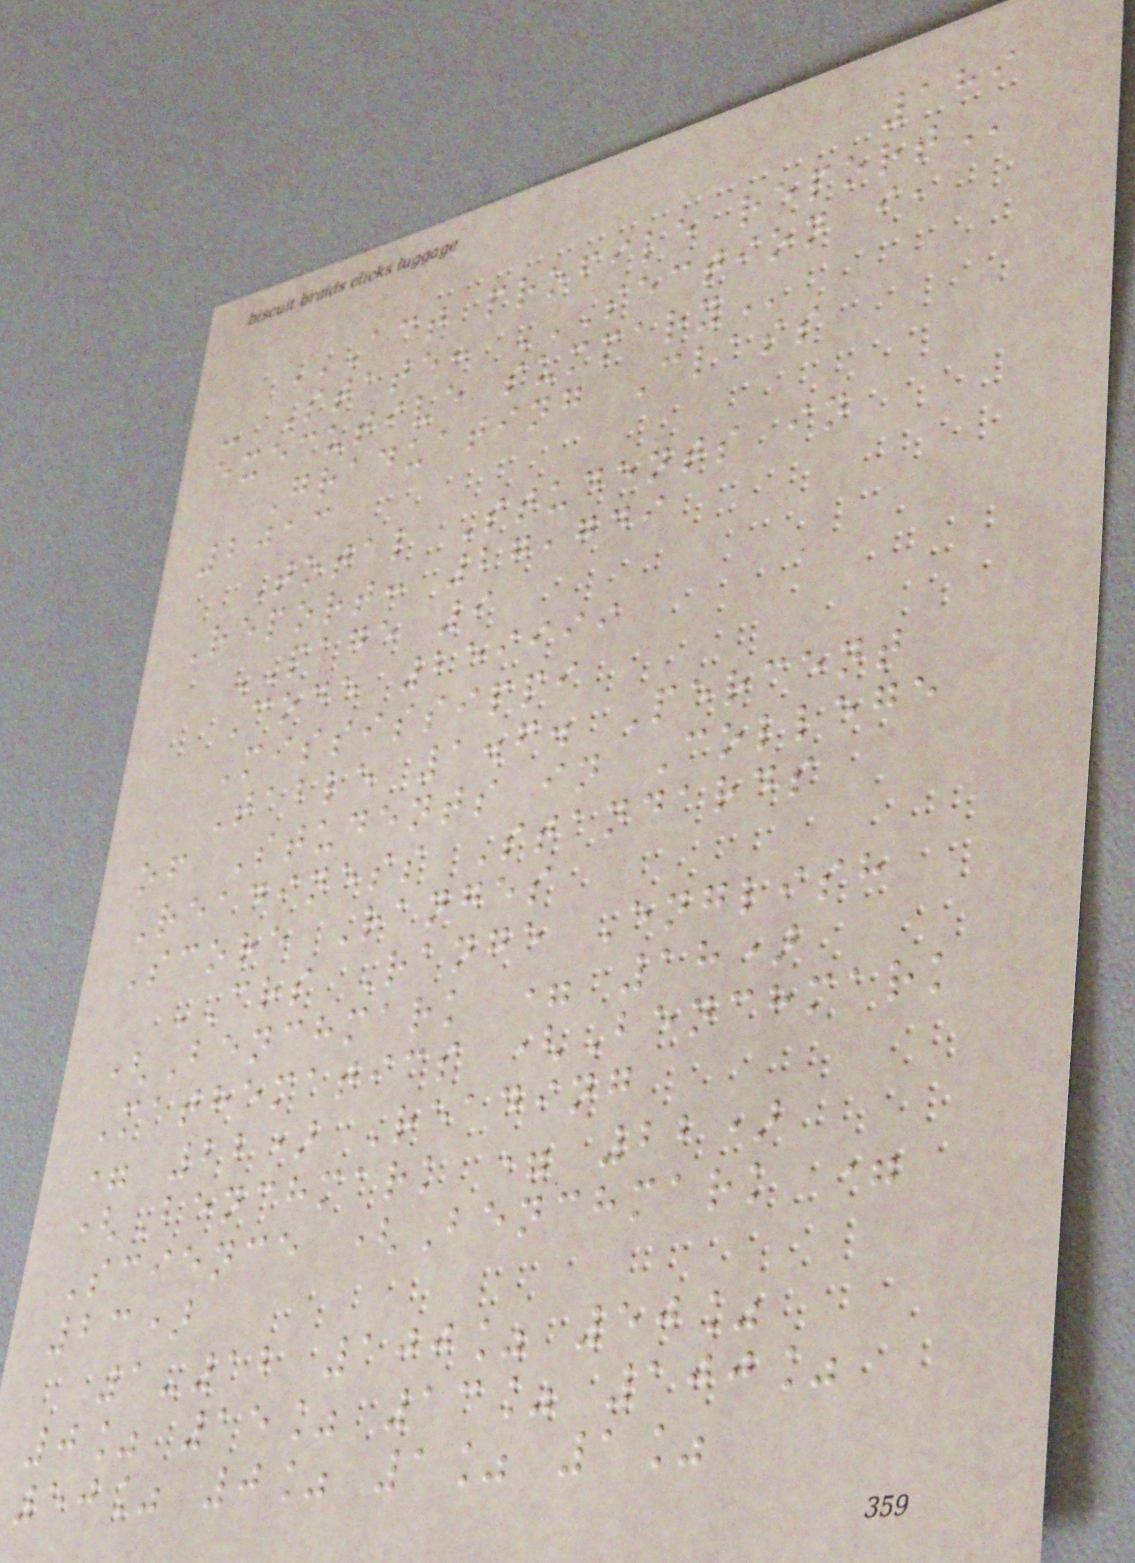189
ACT PROFILE REPORT
- State: SECTION I,
EXECUTIVE SUMMARY
Graduating Class
2013
Total Students in
Report: 27,749
PAGE 9
Code 259999
Mississippi
Table 1.6. Percent
of Students in College
Readiness Standards
Score Ranges
CRS Range English
(Benchmark = 18)
Mathematics (Benchmark
= 22) Reading
(Benchmark = 22)
Science (Benchmark =
23)
1-12 100% 50%
0% 15% 13% 100%
50% 0% 1% 1%
